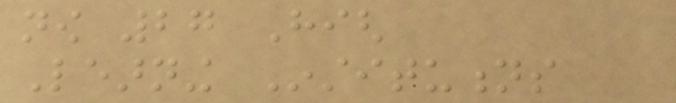now 27 High
Learning Institutions
